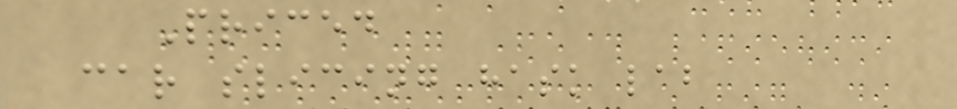Priced
car slicing hask lab
